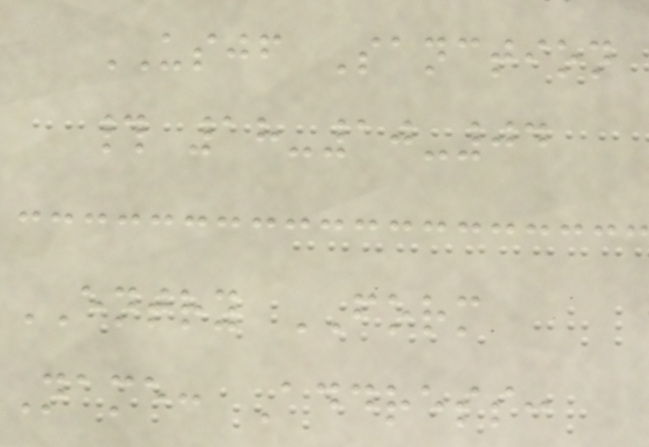USJF Sanction
# 18-10-04
ENTRY FORM
Name: Address:
